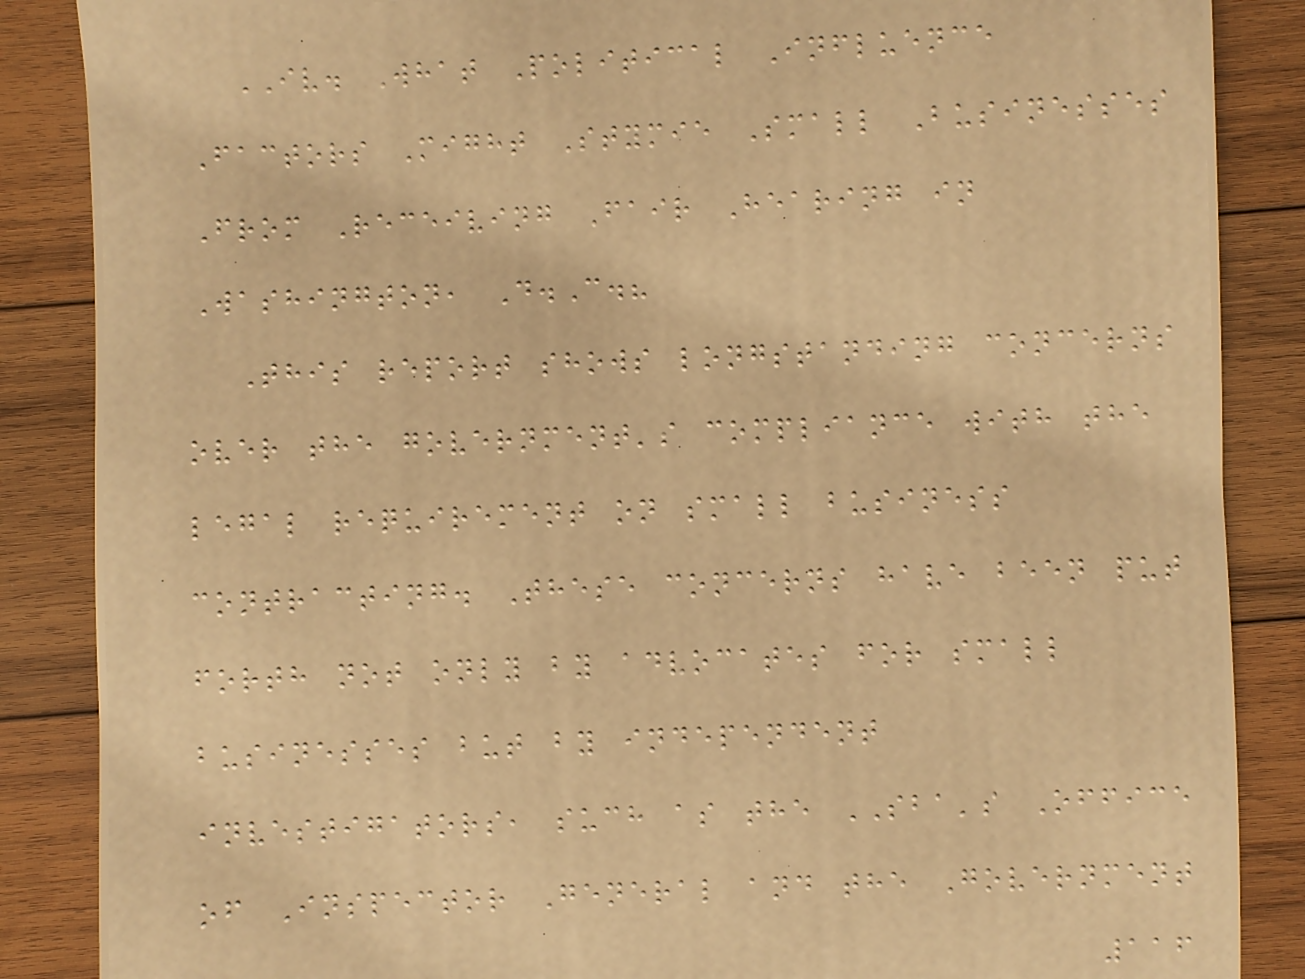IV. What Political Influence
Factors Might Stymie Small Businesses
From Receiving Fair Hearing in
Washington, D.C.?
This report shows longstanding concerns
over the government's compliance with the
legal requirement on small business
contracting. These concerns have been put
forth not only by advocates for small
businesses but by independent
investigators, such as the SBA's Office
of Inspector General and the Government
116
